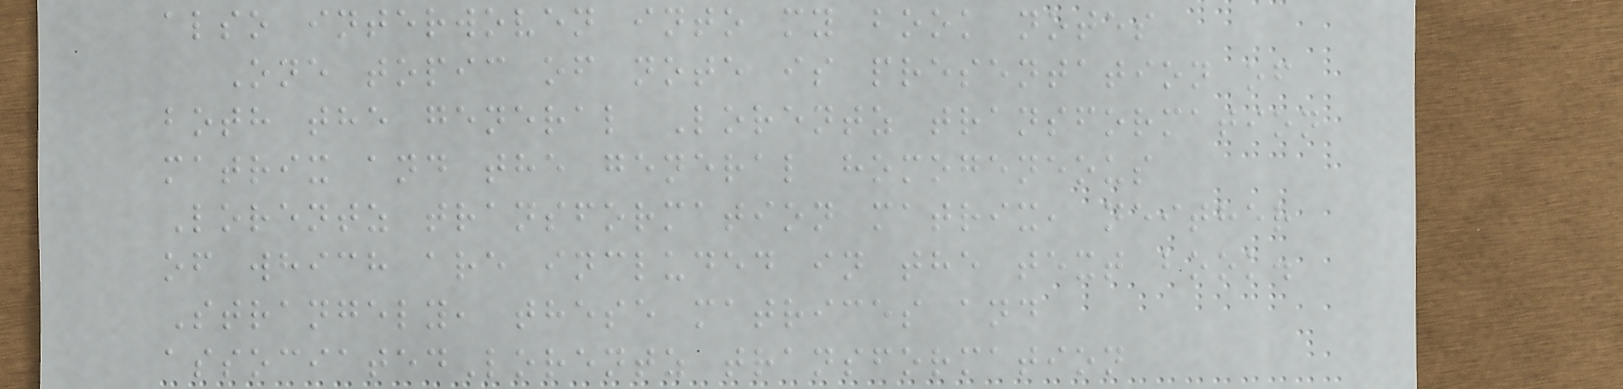also interwoven into my book notes
One topic of note is presentation of
both the general Lorentz transformation
matrix and the general homogeneous
Lorentz transformation matrix, neither
of which are included in the text book.
Strangely, these matrices and
associatedLorentz transformation
